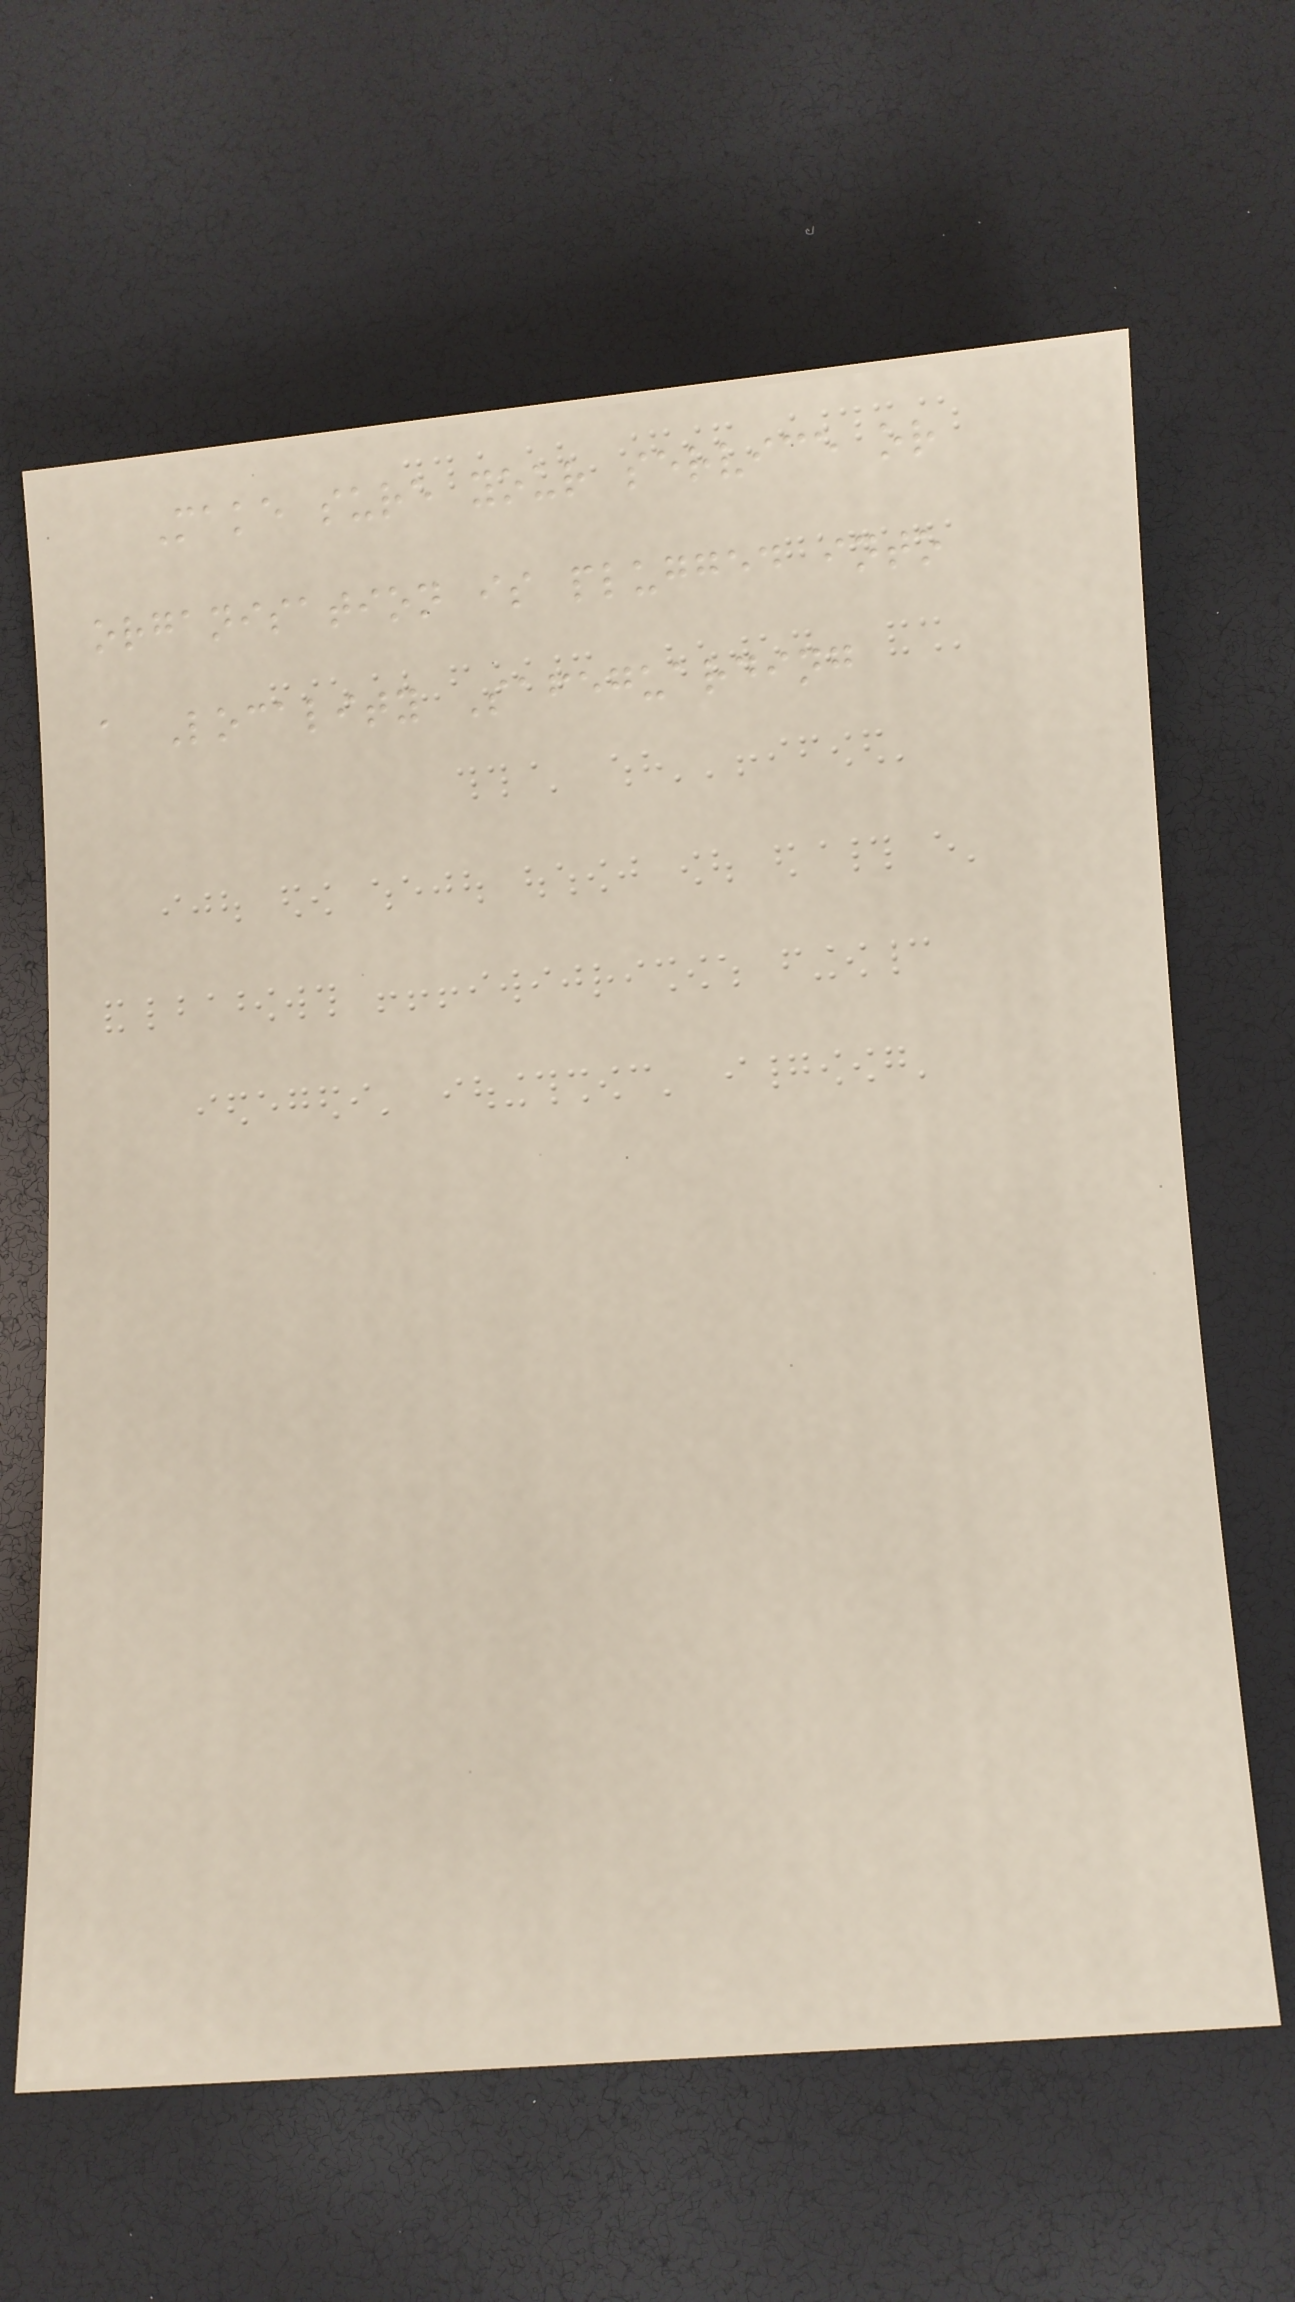Make sure your service or
organisation is plugged into
a Locality Safeguarding
